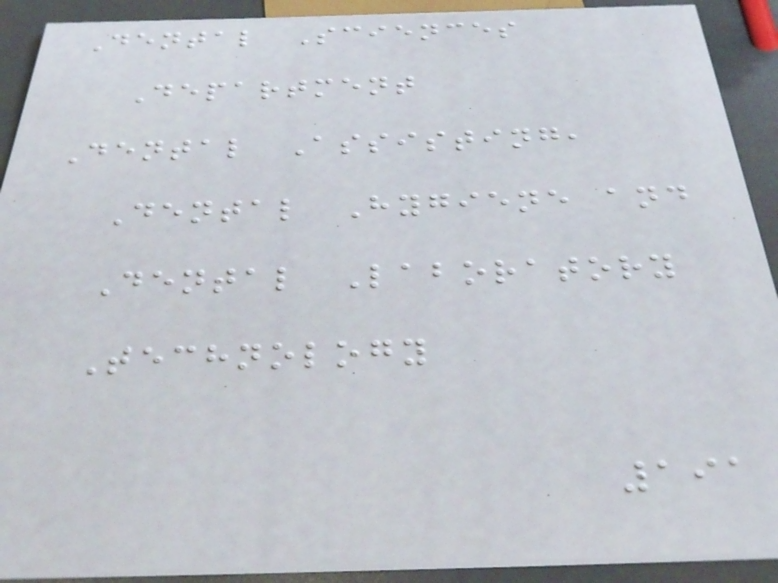Dental Sciences
Department
Dental Assisting,
Dental Hygiene and
Dental Laboratory
Technology
191
